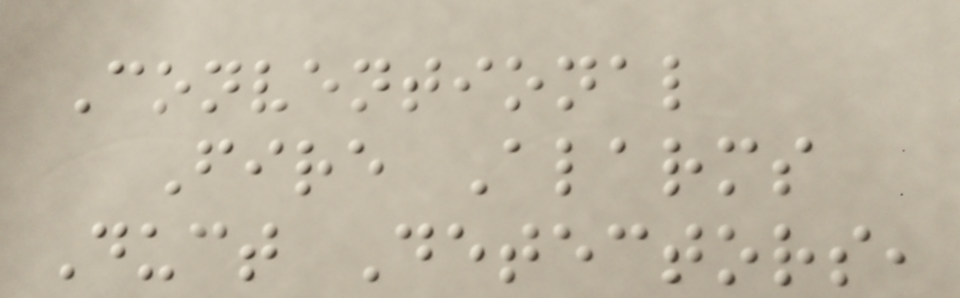Conventional
Fire Alarms
Duct Detectors,
